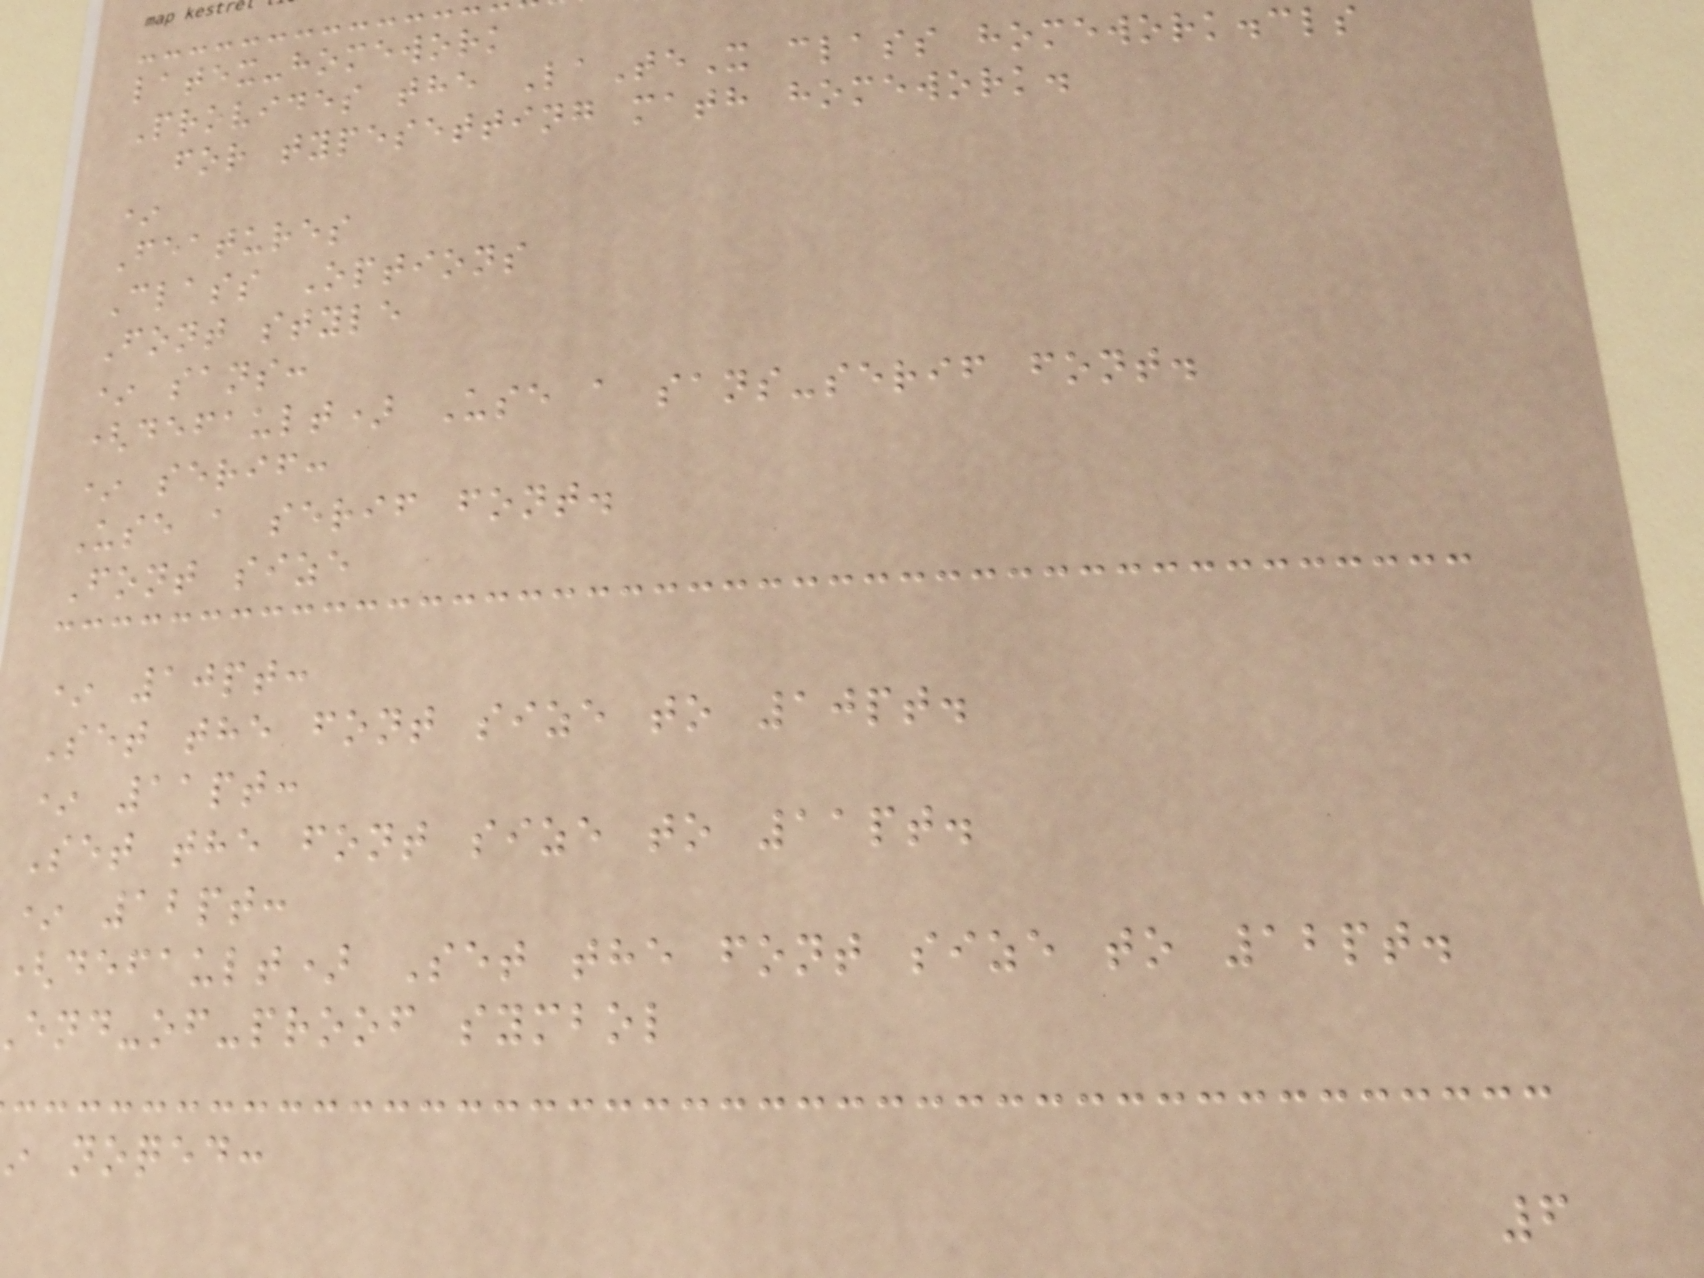latex-homework
Provides the LaTeX class homework.cls
for typesetting math homework.
*
Features
Class Options
Font style
* sans:
(default) Use a sans-serif font.
* serif:
Use a serif font.
Font size
* 10pt:
Set the font size to 10pt.
* 11pt:
Set the font size to 11pt.
* 12pt:
(default) Set the font size to 12pt.
end-of-proof symbol
noqed:
6
